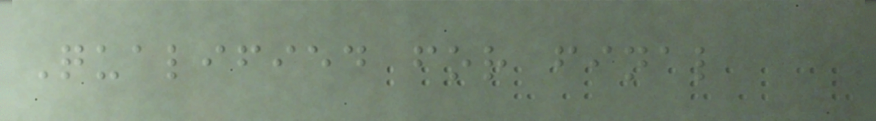Qualified for final
